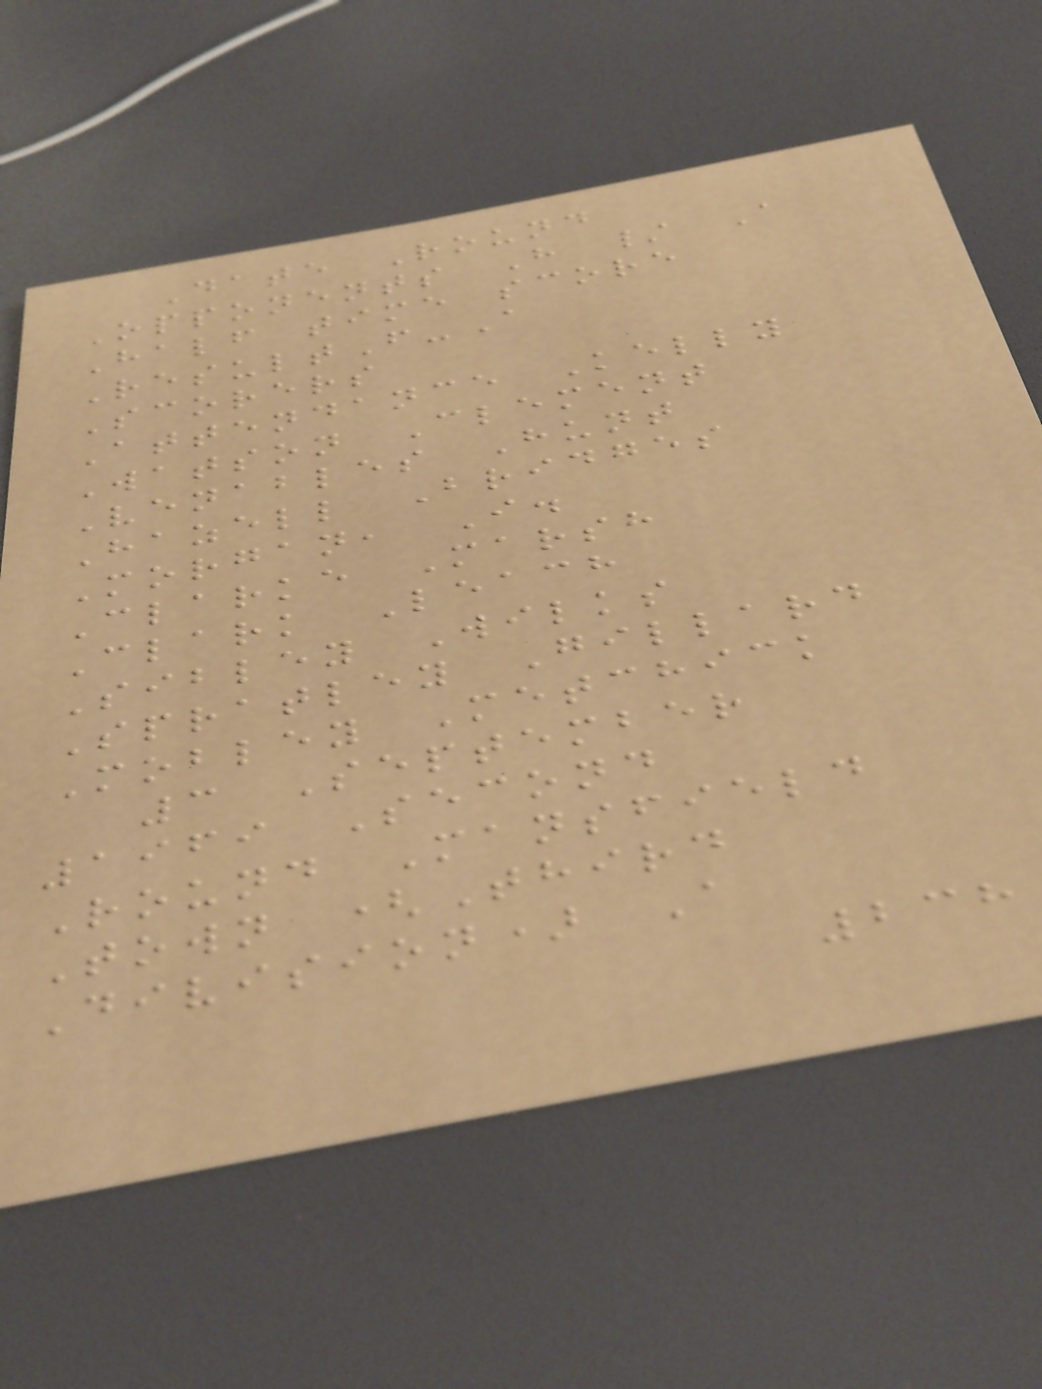Date Round
Opponents H / A
Half time score
ResultF-A
Scorers
Attendance Kelly
Watson Clement
Venables Hunt
Hazell Bridges
Morgan, I.
Clarke Marsh
Clark Leach
Sibley Wilks
Spratley Gillard
Mobley Metchick
3 September
1969 Second
Round Mansfield
Town (Third
Division) A
238
